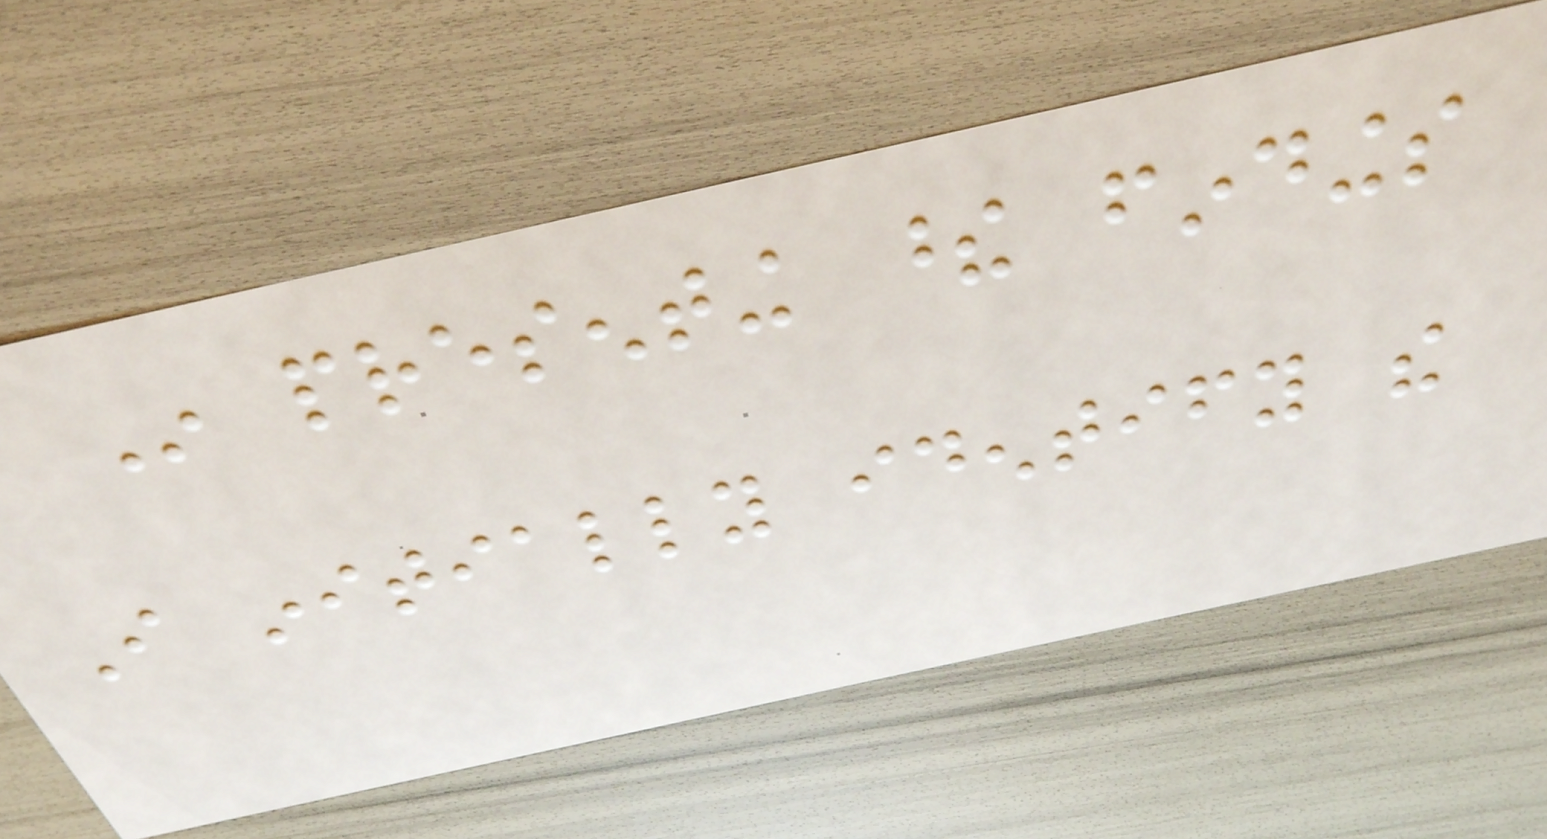In presenting these findings
I initially identify the
